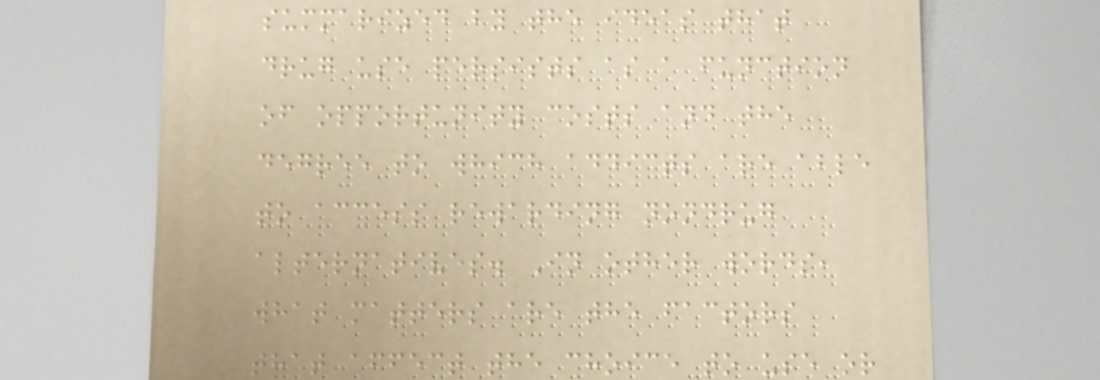summarized by the ideas that
drug use persists as a function
of opportunity costs and the
degree to which addicts are able
to access rewarding nondrug
alternatives. In other words,
what matters are the factors
that affect the choice to use or
